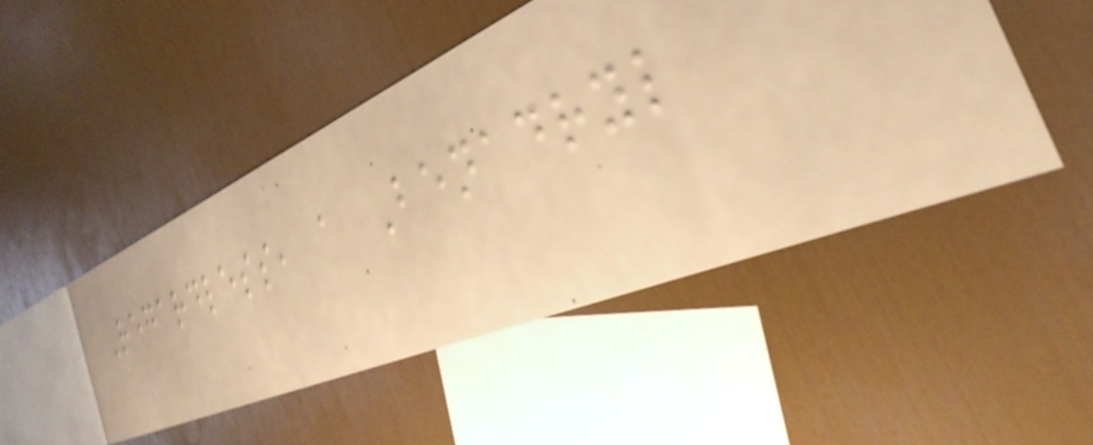Regardless, a Benadryl
